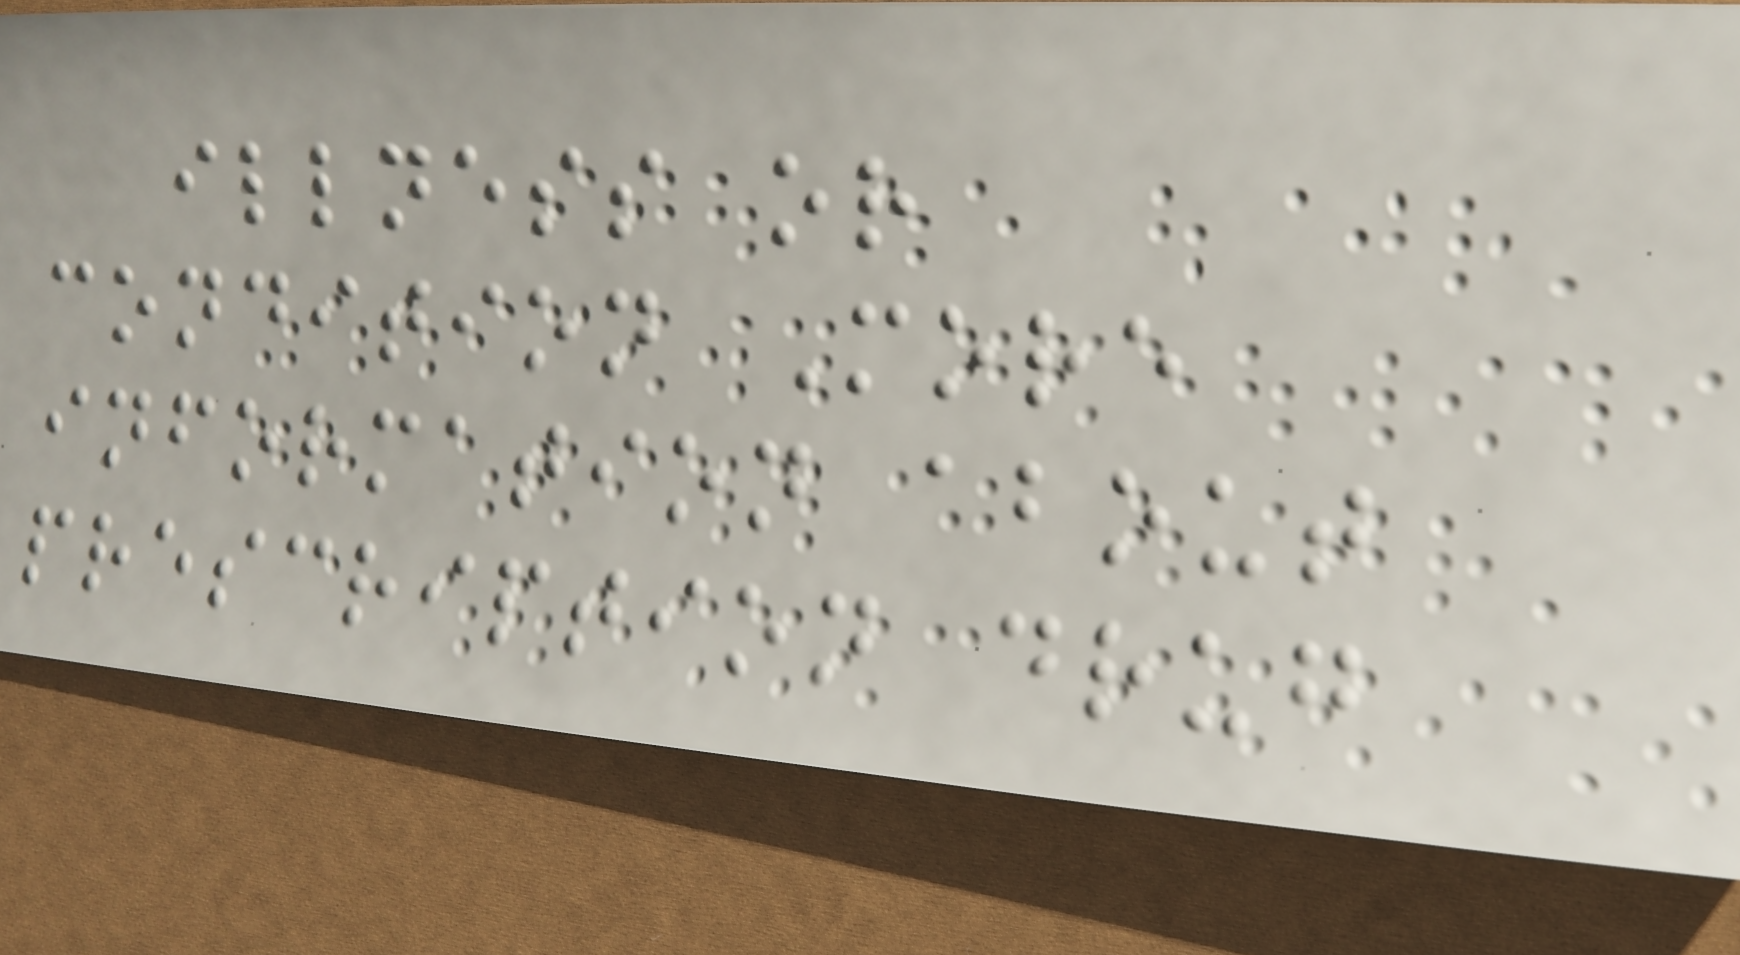illness or
condition More
information about
prescription drug
